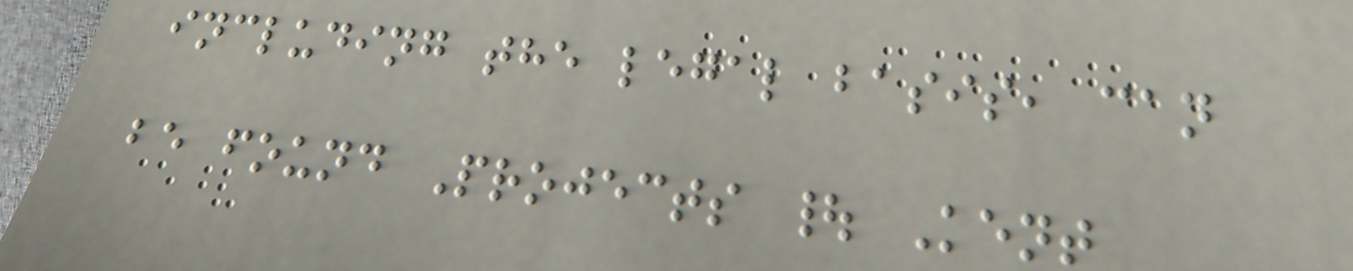including the legal basis, can
be found Projects | Kent
